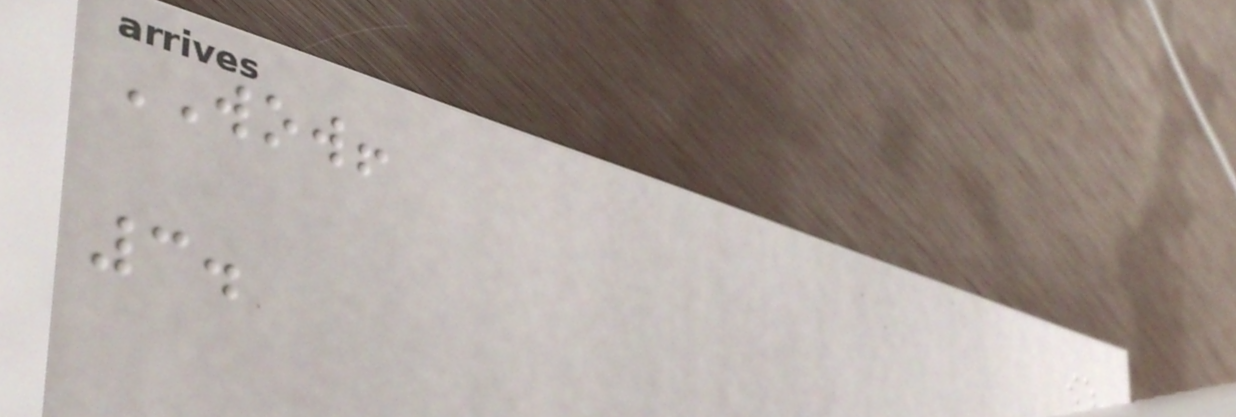WOW!
3.
